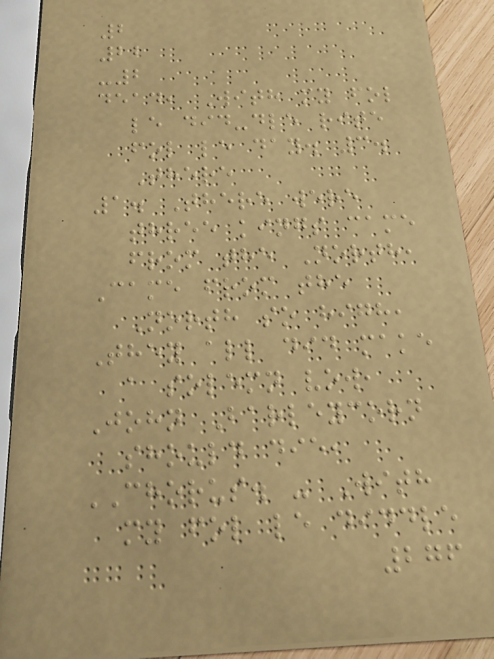2
22
-2
dead, With my fol
le did-dle rite
fol le day. 3.
There
1. There were
three kings came
from the North,
Came from the
North so high,
They all did make
a solemn vow,
John Barleycorn
should die,
CHORUS. - With
my fol le diddle
276
